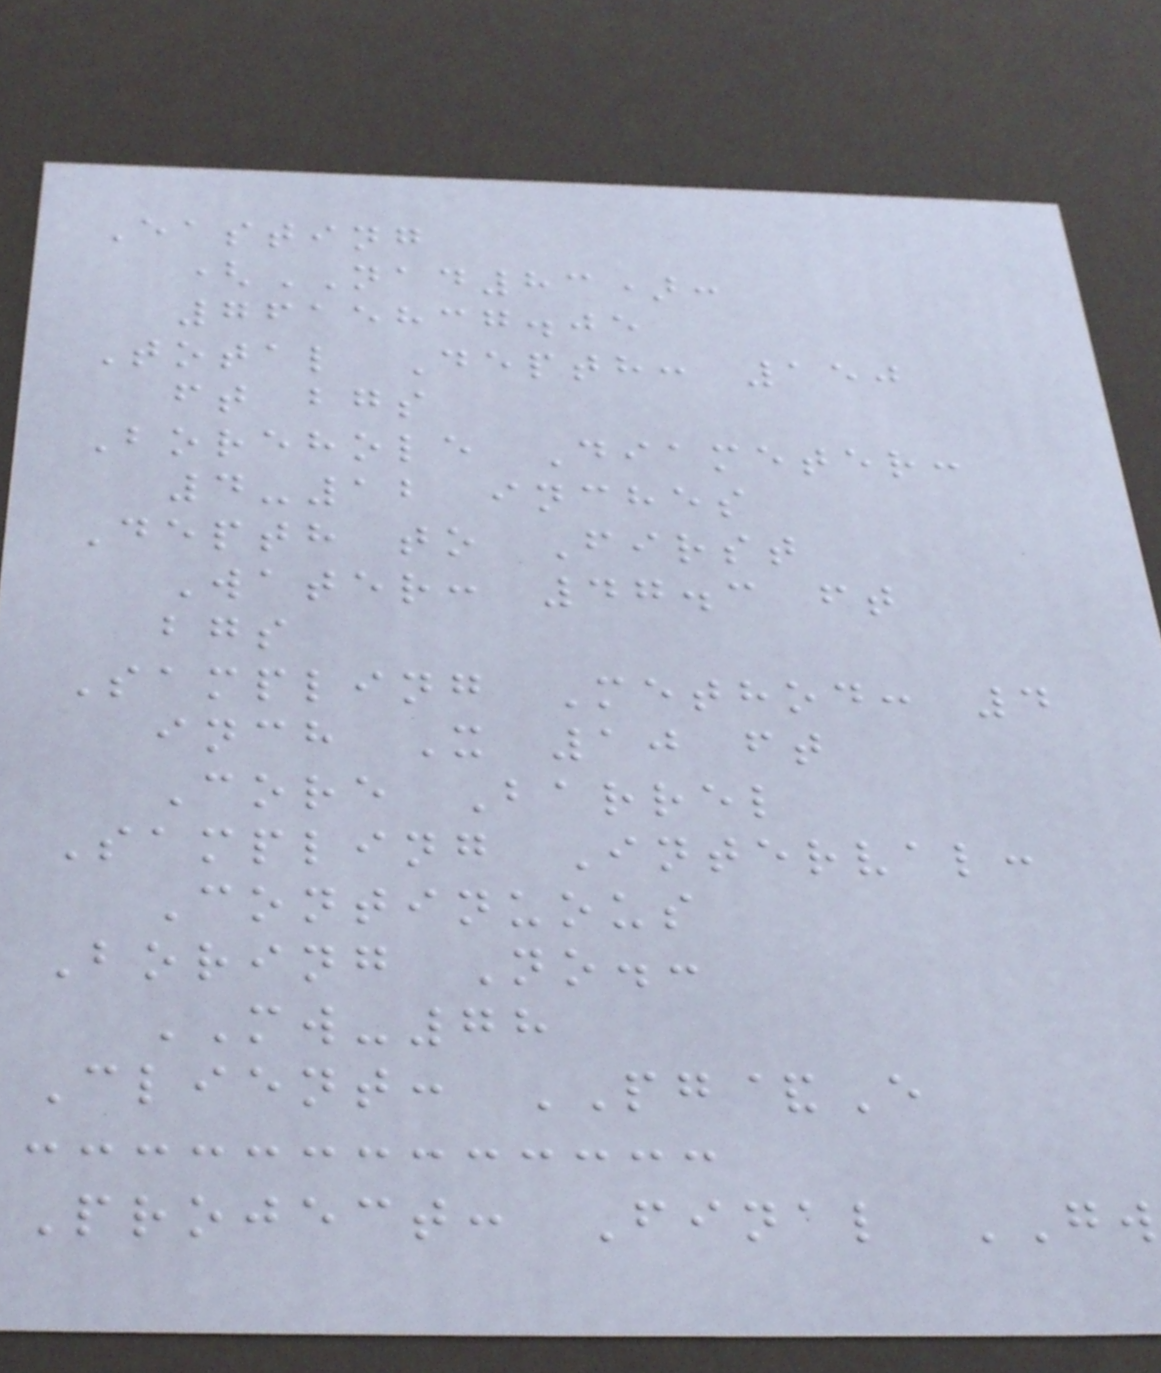Easting
(NAD83):
7615837.05
Total Depth: 150
ft bgs
Borehole Diameter:
4-12 inches
Depth to First
Water: 47.3 ft
bgs
Sampling Method: 4
inch X 10 ft
Core Barrel
Sampling Interval:
Continuous
Boring No.:
MW-78
Client: PG&E
Project: Final GW
